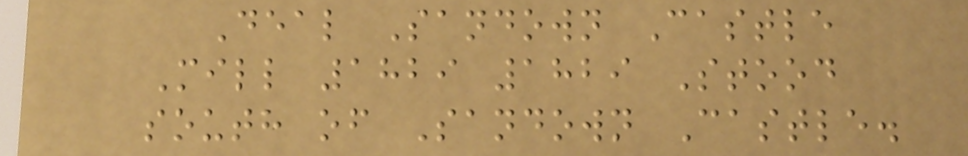Deal Sandown Castle
Mill 1829 1829 Stood
south of Sandown Castle.
